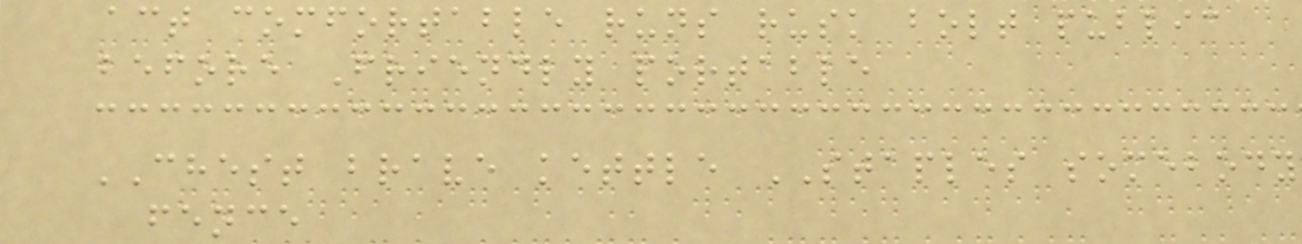act comfortable runs rusk bolt public
before Friendly portable
CHEST brave kettle STAPLES somebody
fence
